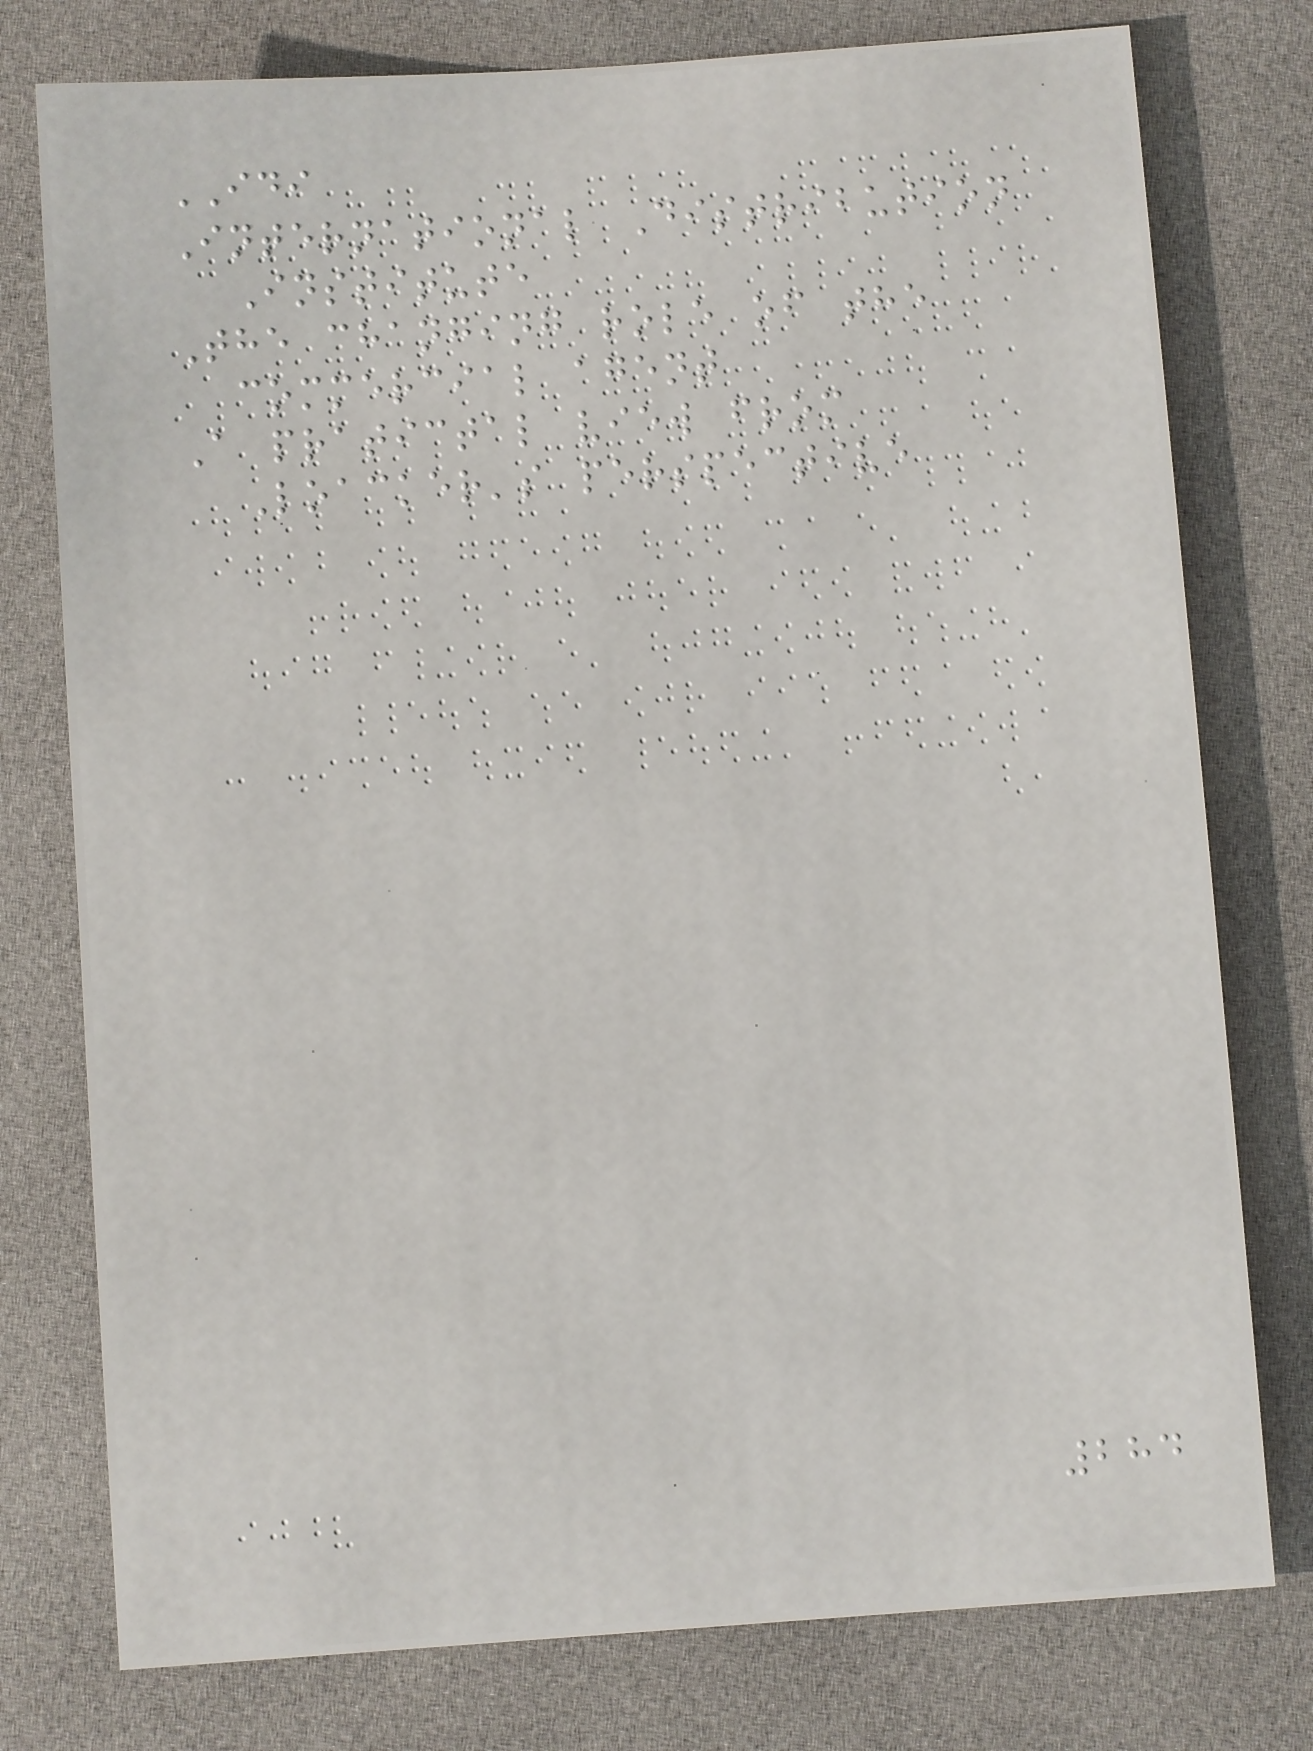IDI
International Distribution
Institute
The changing role of the
commercial agent
A pratictal view from
Loacker's perspective
284
